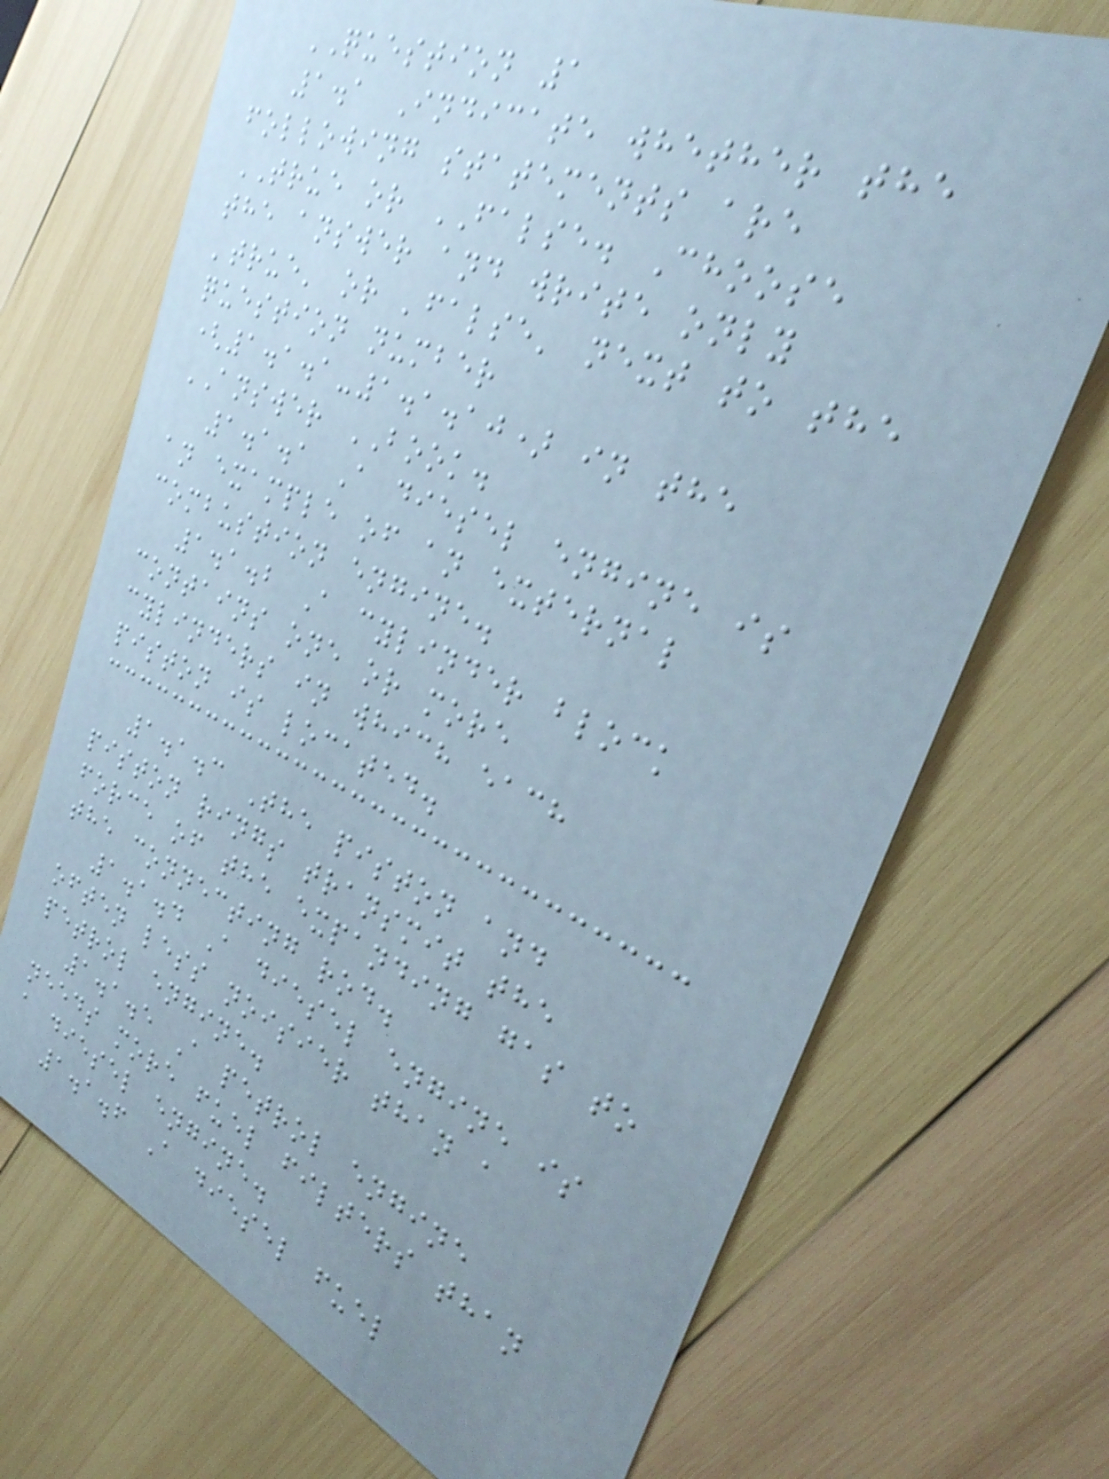QUESTION 1
1.1 Indicate whether the
following statements are
TRUE or FALSE. Choose
the answer and write only
'true' or 'false' next to the
question number
(1.1.1-1.1.10) in the
ANSWER BOOK.
1.1.1 A diesel engine is
an example of an external
combustion engine.
1.1.2 A cylinder block
contains one or more
cylinders in which each
piston is located.
1.1.3 The piston and
piston rings transmit the
force of the expanding gas to
the connecting rod.
1.1.4 A diesel engine is
often less noisier than a
petrol engine.
1.1.5 A petrol engine
needs more fuel filters than
a diesel engine.
1.1.6 A diesel fuel
